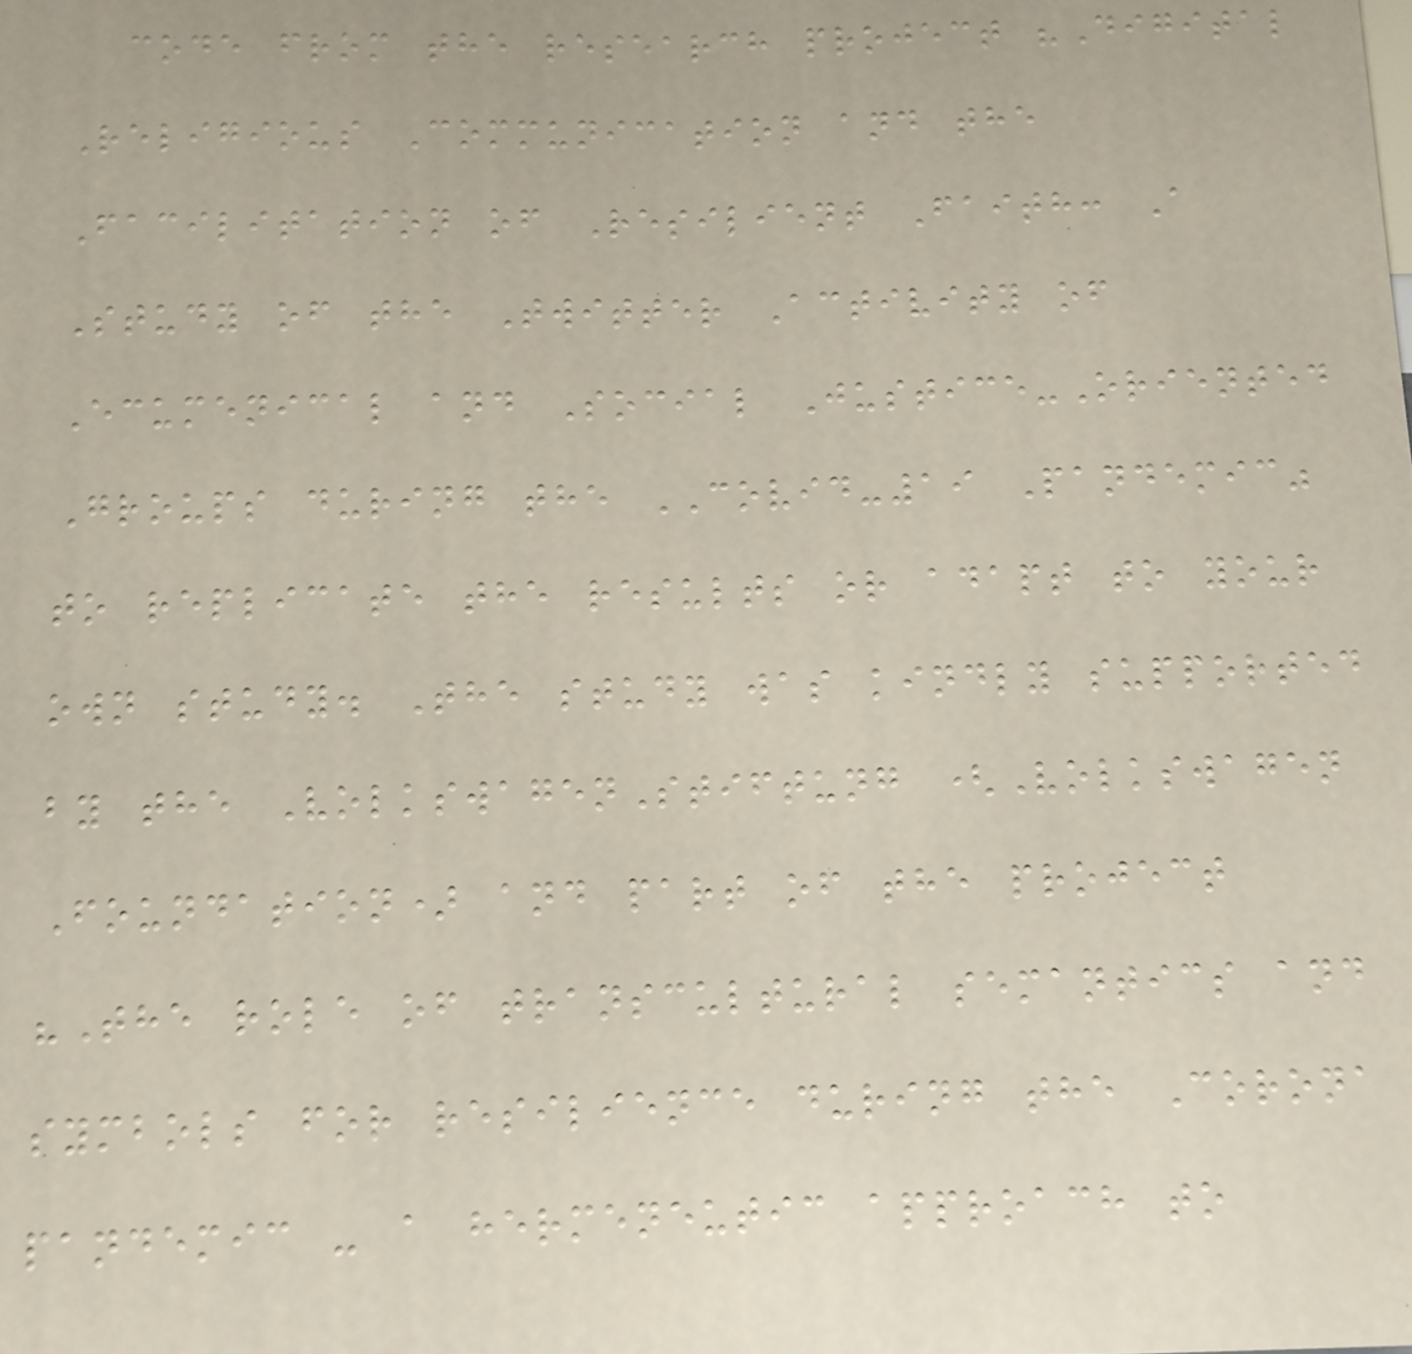code from the research project "Digital
Religious Communication and the
Facilitation of Resilient Faith: A
Study of the Twitter Activity of
Ecumenical and Social Justice-Oriented
Groups during the COVID-19 Pandemic"
to replicate the results or adapt to your
own study. The study was kindly supported
by the VolkswagenStiftung (Volkswagen
Foundation) and part of the project
"The role of transcultural semantics and
symbols for resilience during the Corona
pandemic - a hermeneutic approach to
